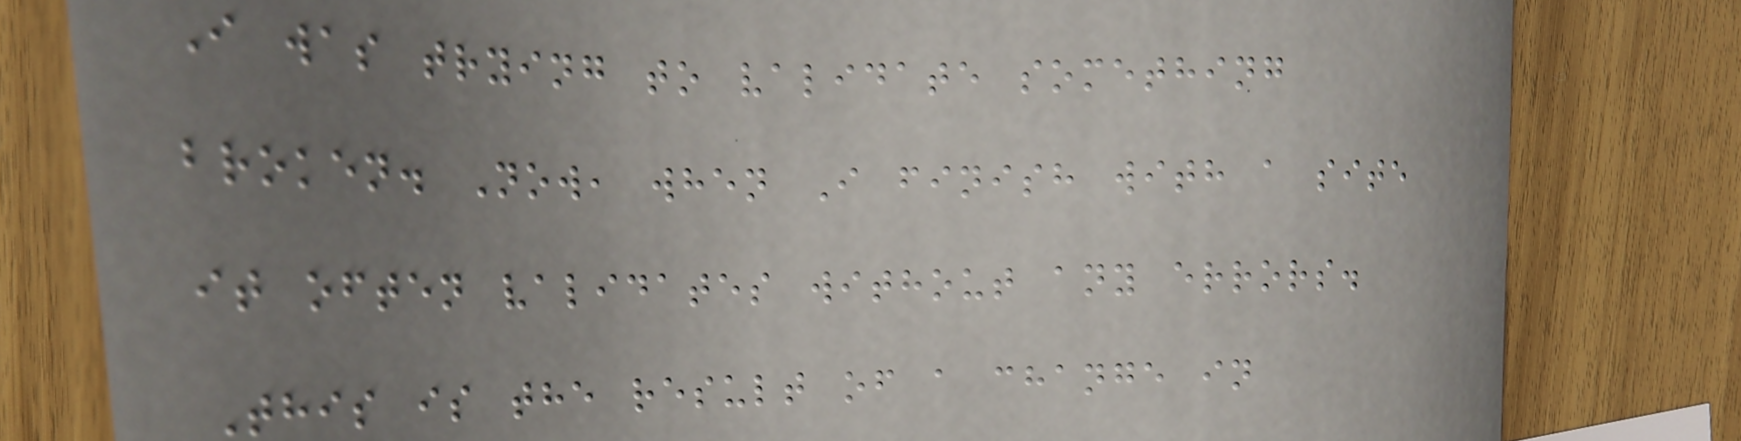I was trying to validate something
broken. Now, when I finish with a site
it often validates without any errors.
This is the result of a change in
